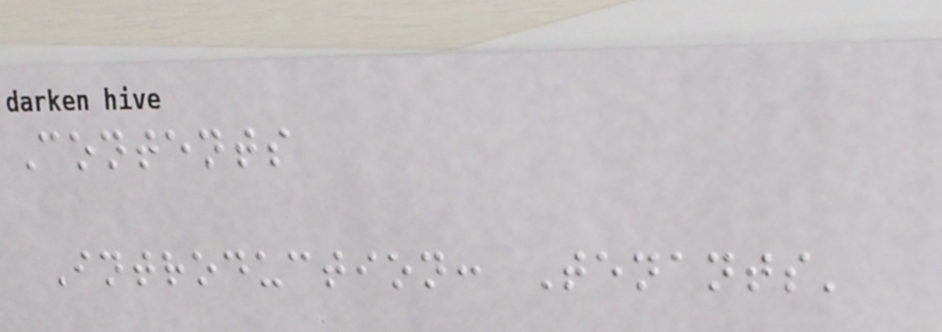Contents
Introduction: Tenants'
